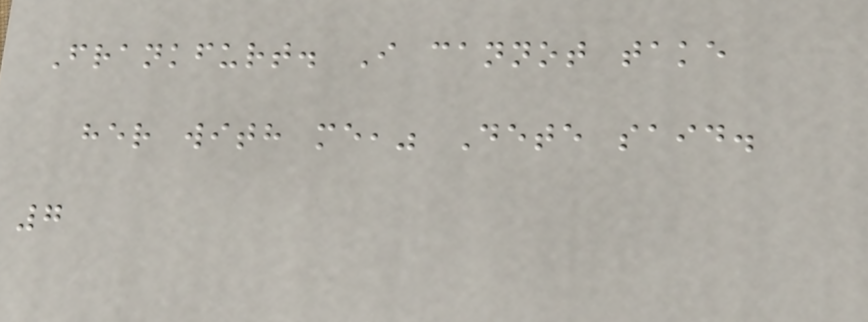Frankfurt. I cannot take
her with me," Dete said.
7
